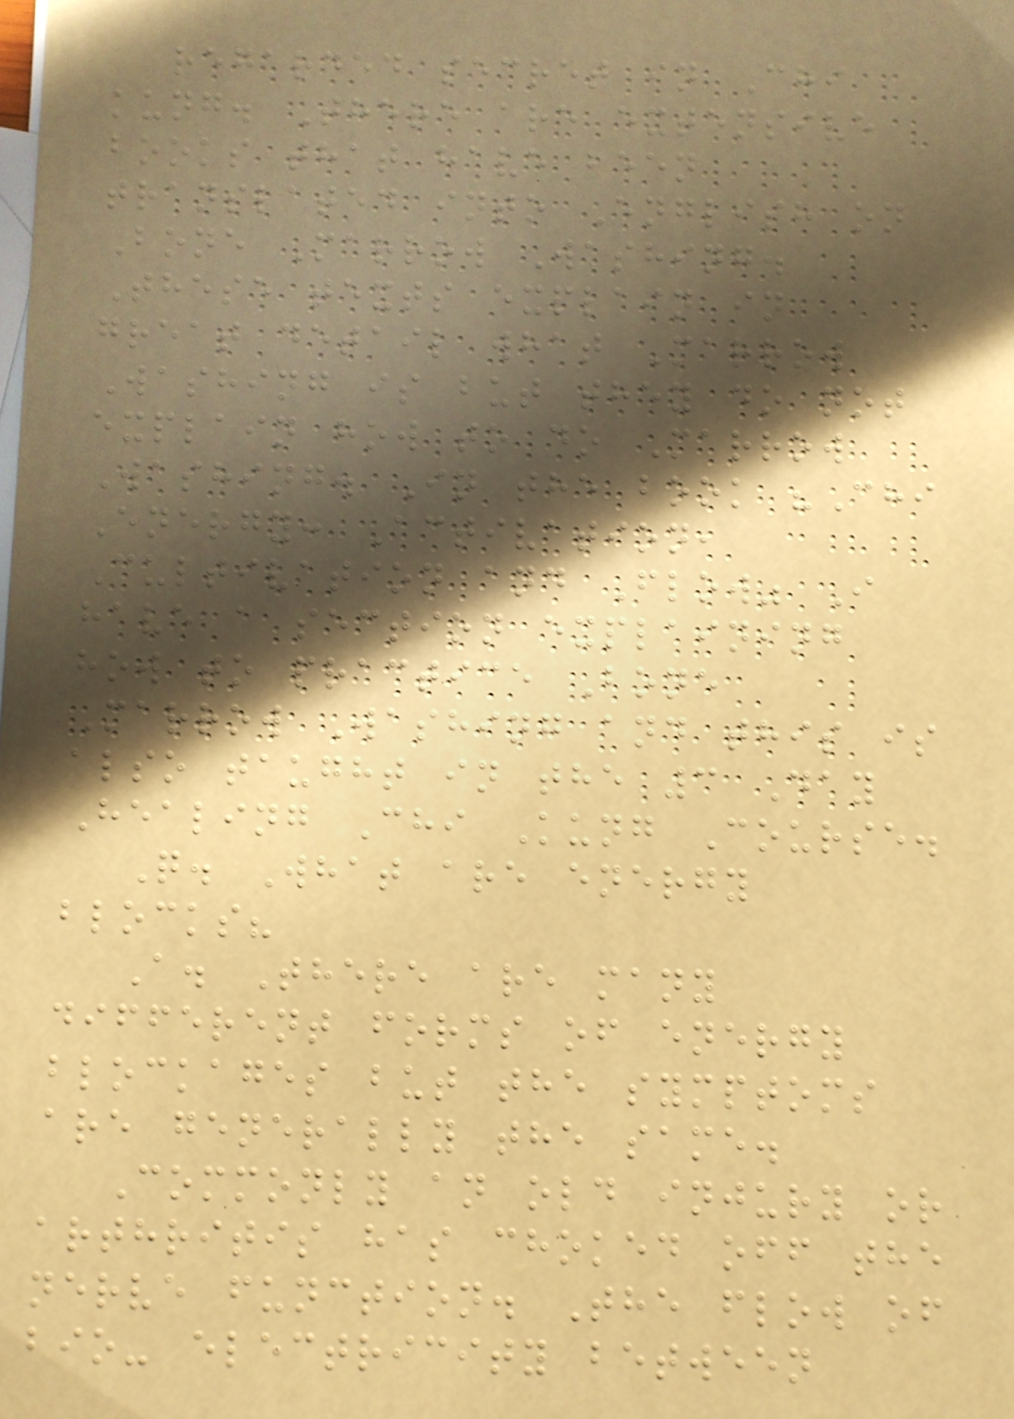regarded secret in Chi
kung. There are extensive
books that have been
translated into English on
Bone Marrow Washing.
These texts explain in
great detail what Marrow
Washing is but they do not
explain how to do Marrow
Washing. In the book "Chi
Energy: Activation,
Cultivation and Flow" I
have a section explaining
how to practice Bone
Marrow Washing and this is
also taught in the 3 Day
Healing Chi Kung Course.
Q. What are energy
blocks?
A. There are many
different forms of energy
blockages but the symptoms
are generally the same.
Commonly an old injury or
arthritis has choked off the
nerve function. The flow of
bio- electricity between
